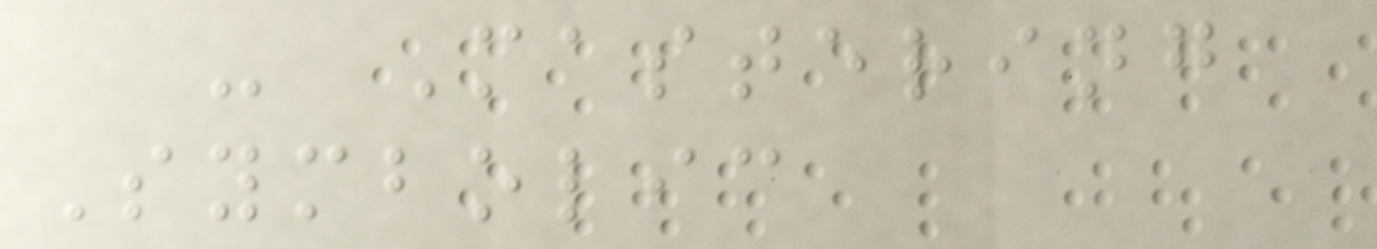- Mastering
Symbolic
